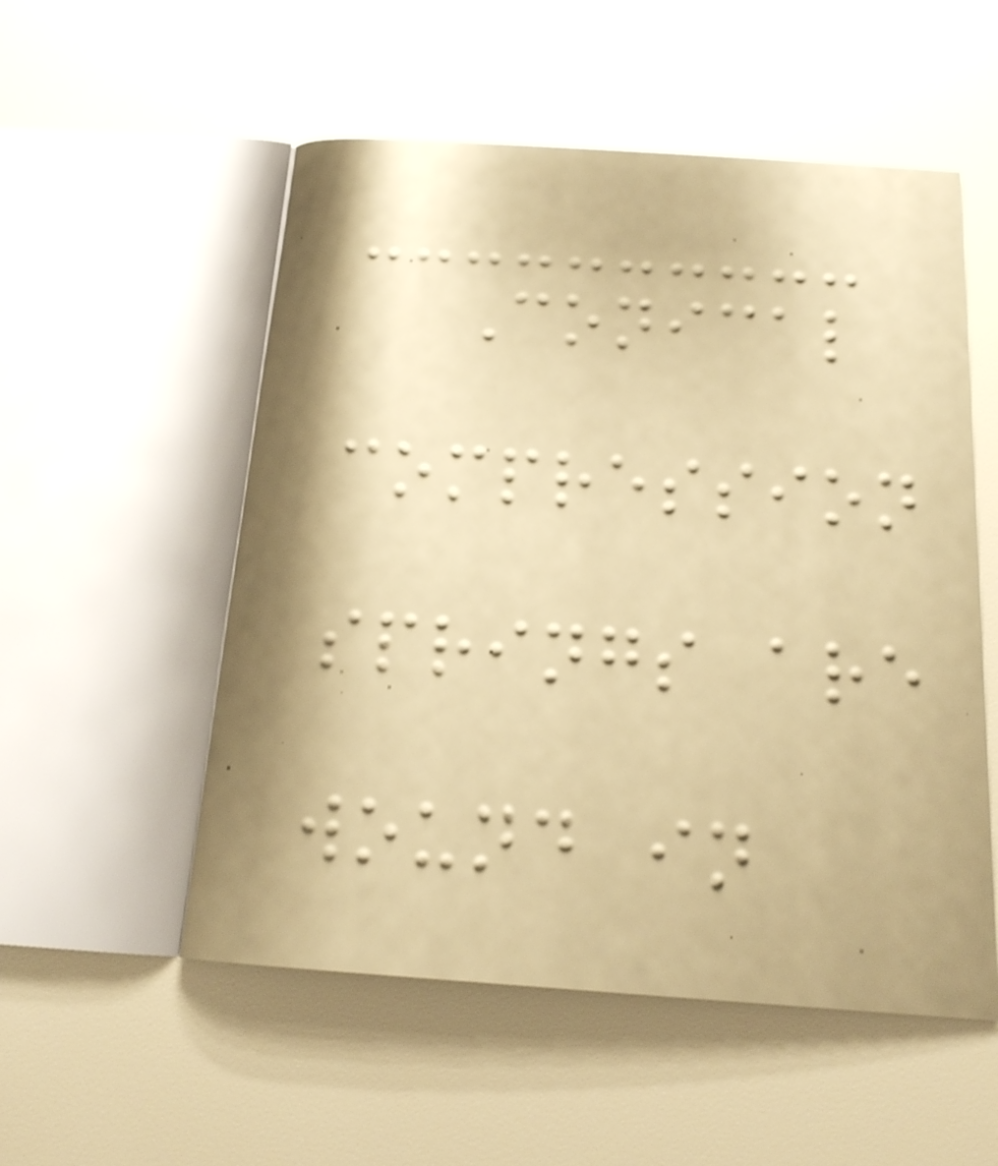Conical
compression
springs are
wound in
